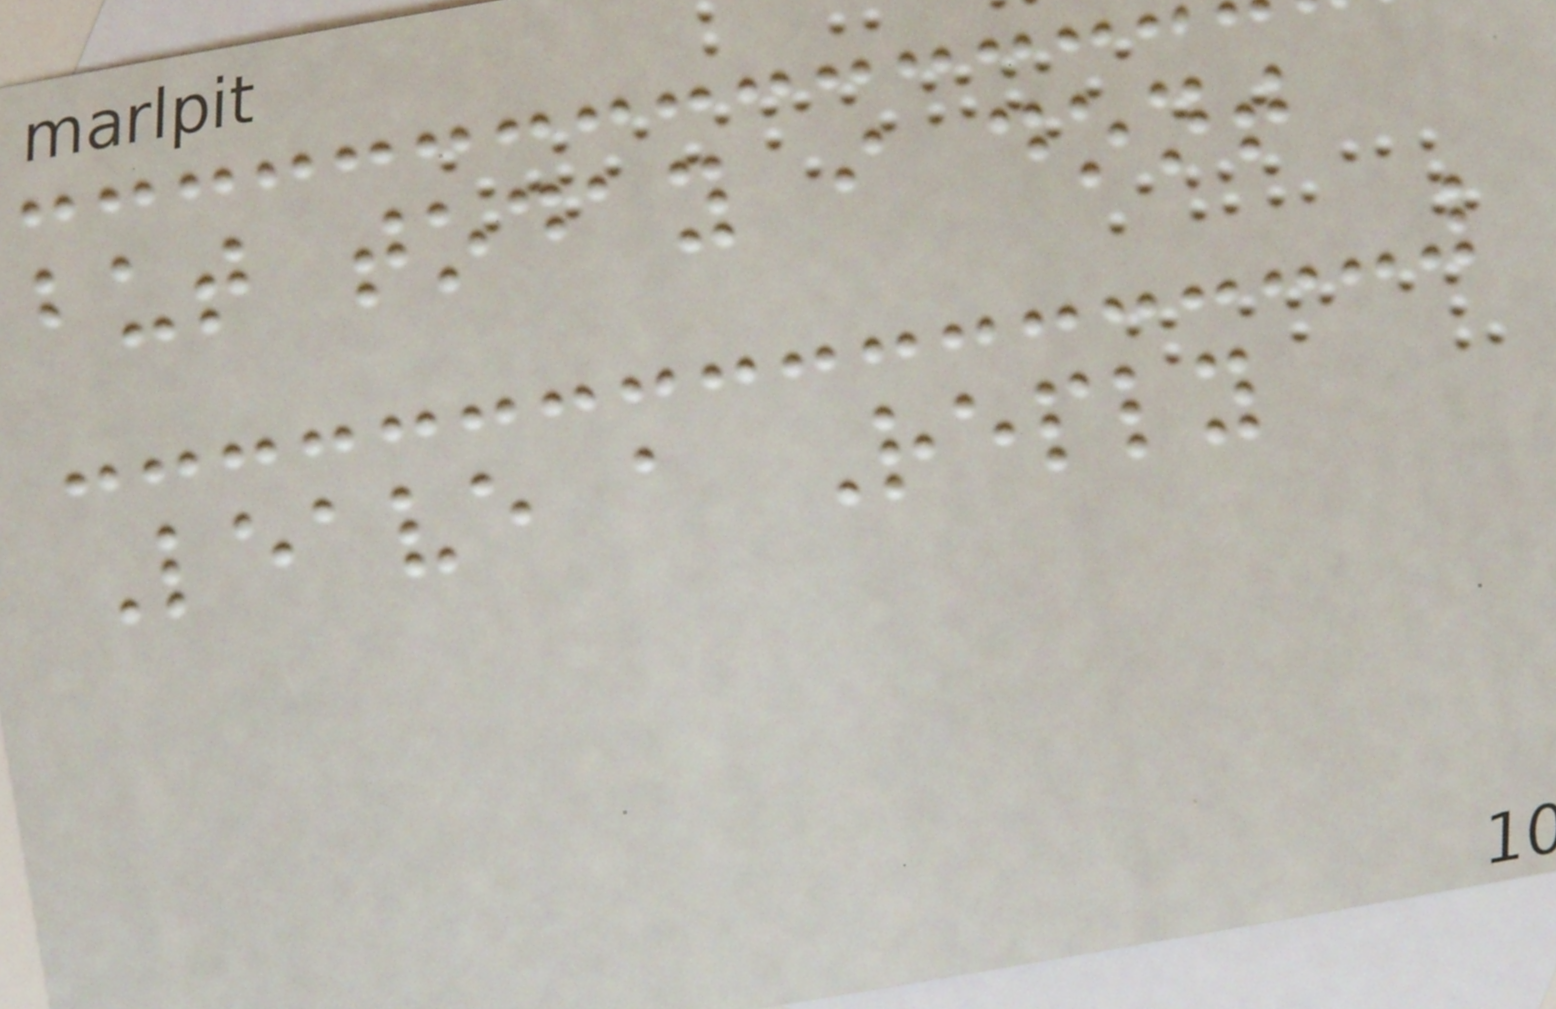but today i dont
Leave a Reply
